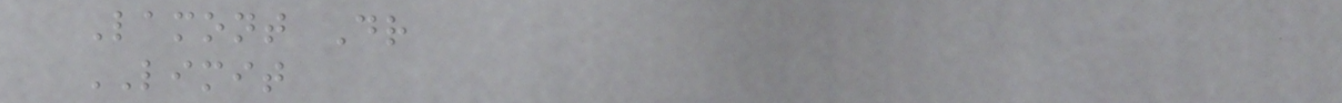Lamont Dr
LIMIT
